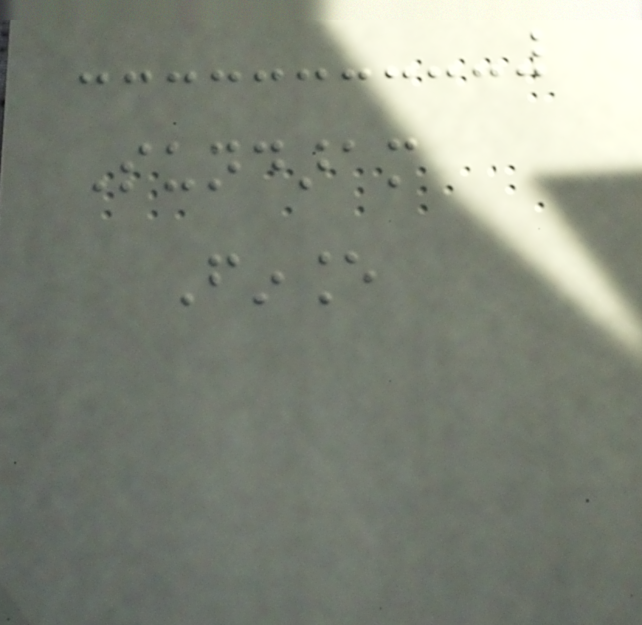Sundaram
Finance
